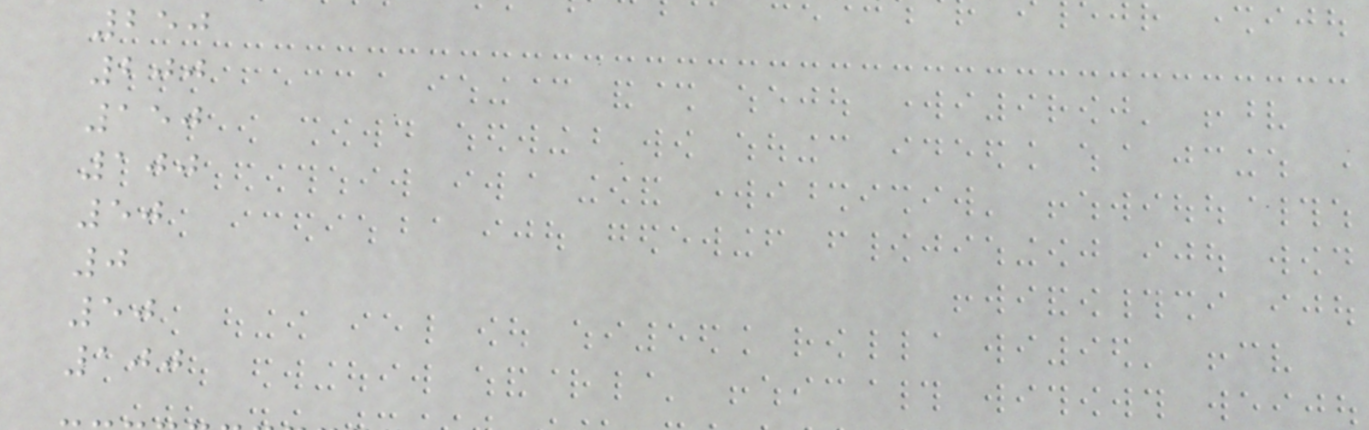250
200
150
100
50
0
50
100
